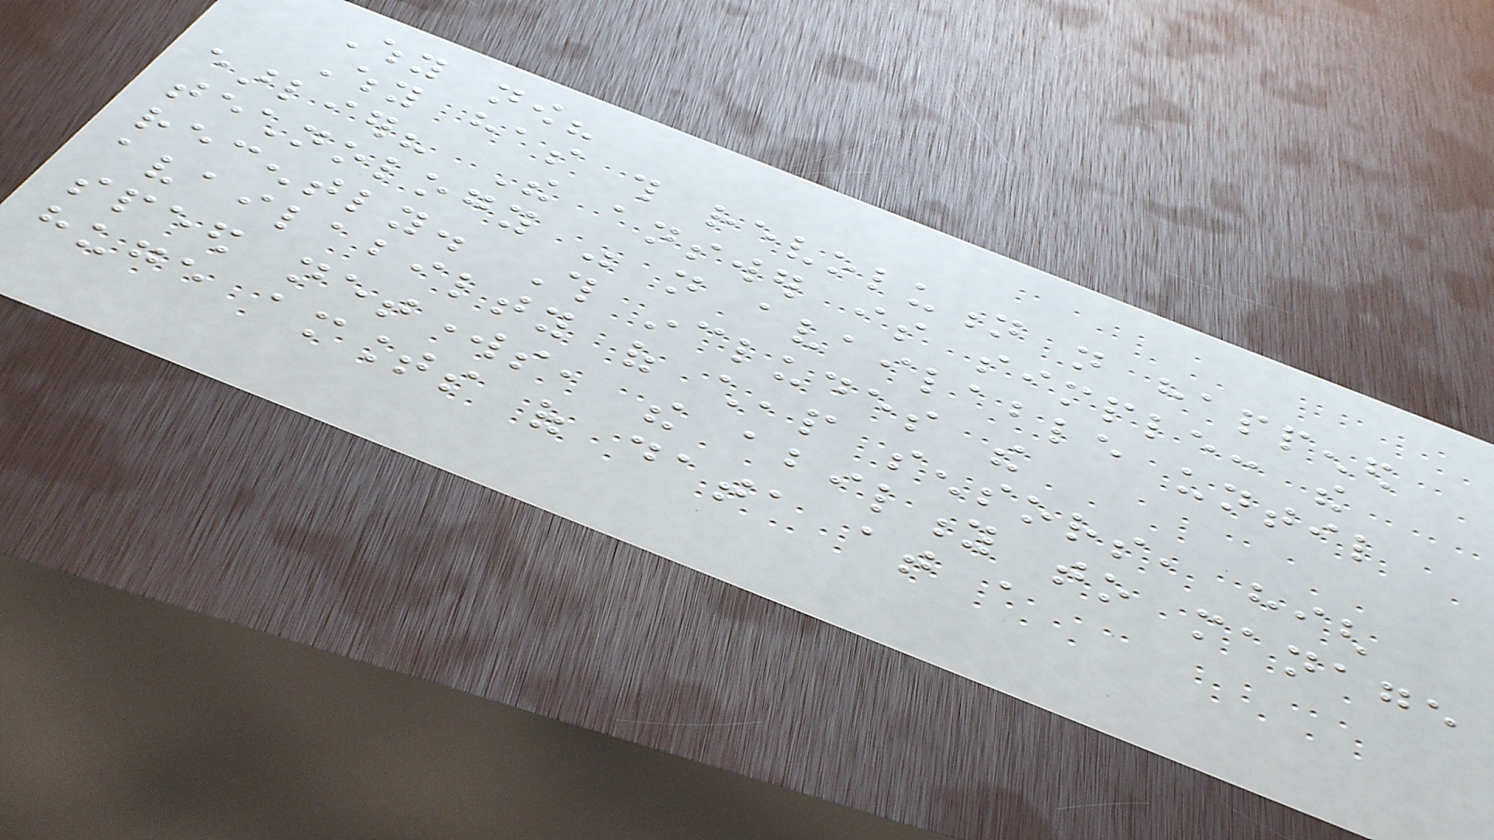Why now?
Why has this revolution not happened
earlier? The answer is simple: the
technology was not available until
recently. This includes the
availabilty of cheap sensors, high
speed networks, the ability to manage
huge amounts of data at a
